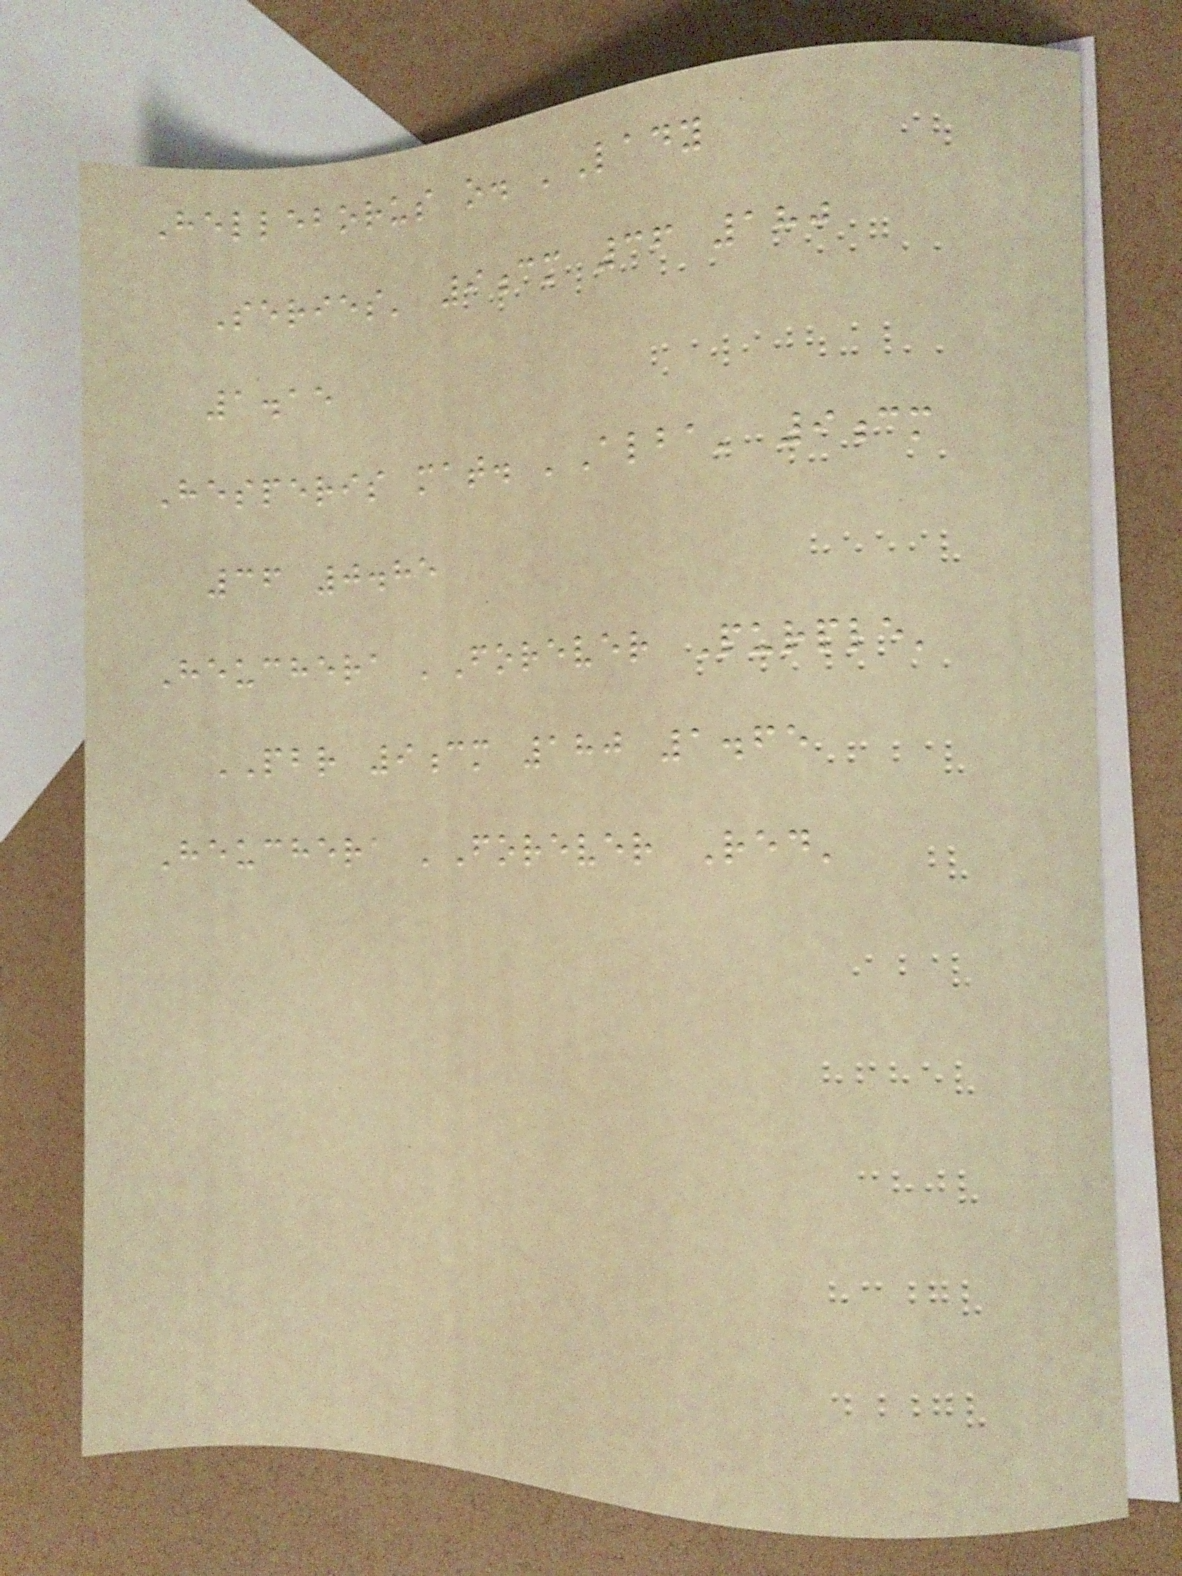Helleborus o. 'Lady
Series' 9cm 36 180
1.15
Hesperis mat. 'Alba' 9cm
36 0.85
Heuchera 'Forever Purple'
PBR 9cm 180 1.65
Heuchera 'Forever Red'
